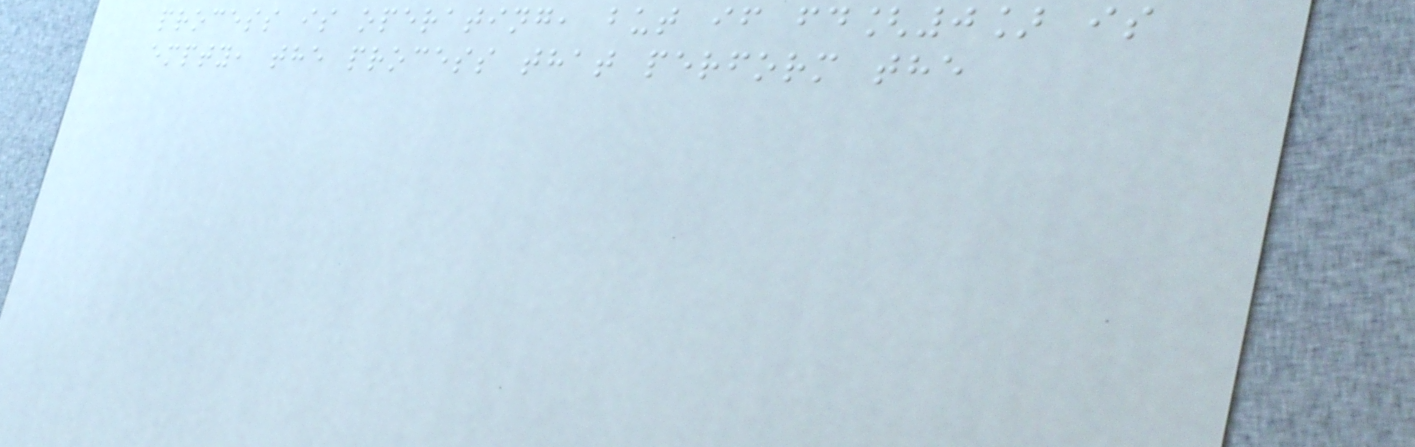process is operating, but if fd[0] is
empty, the process that perform the
